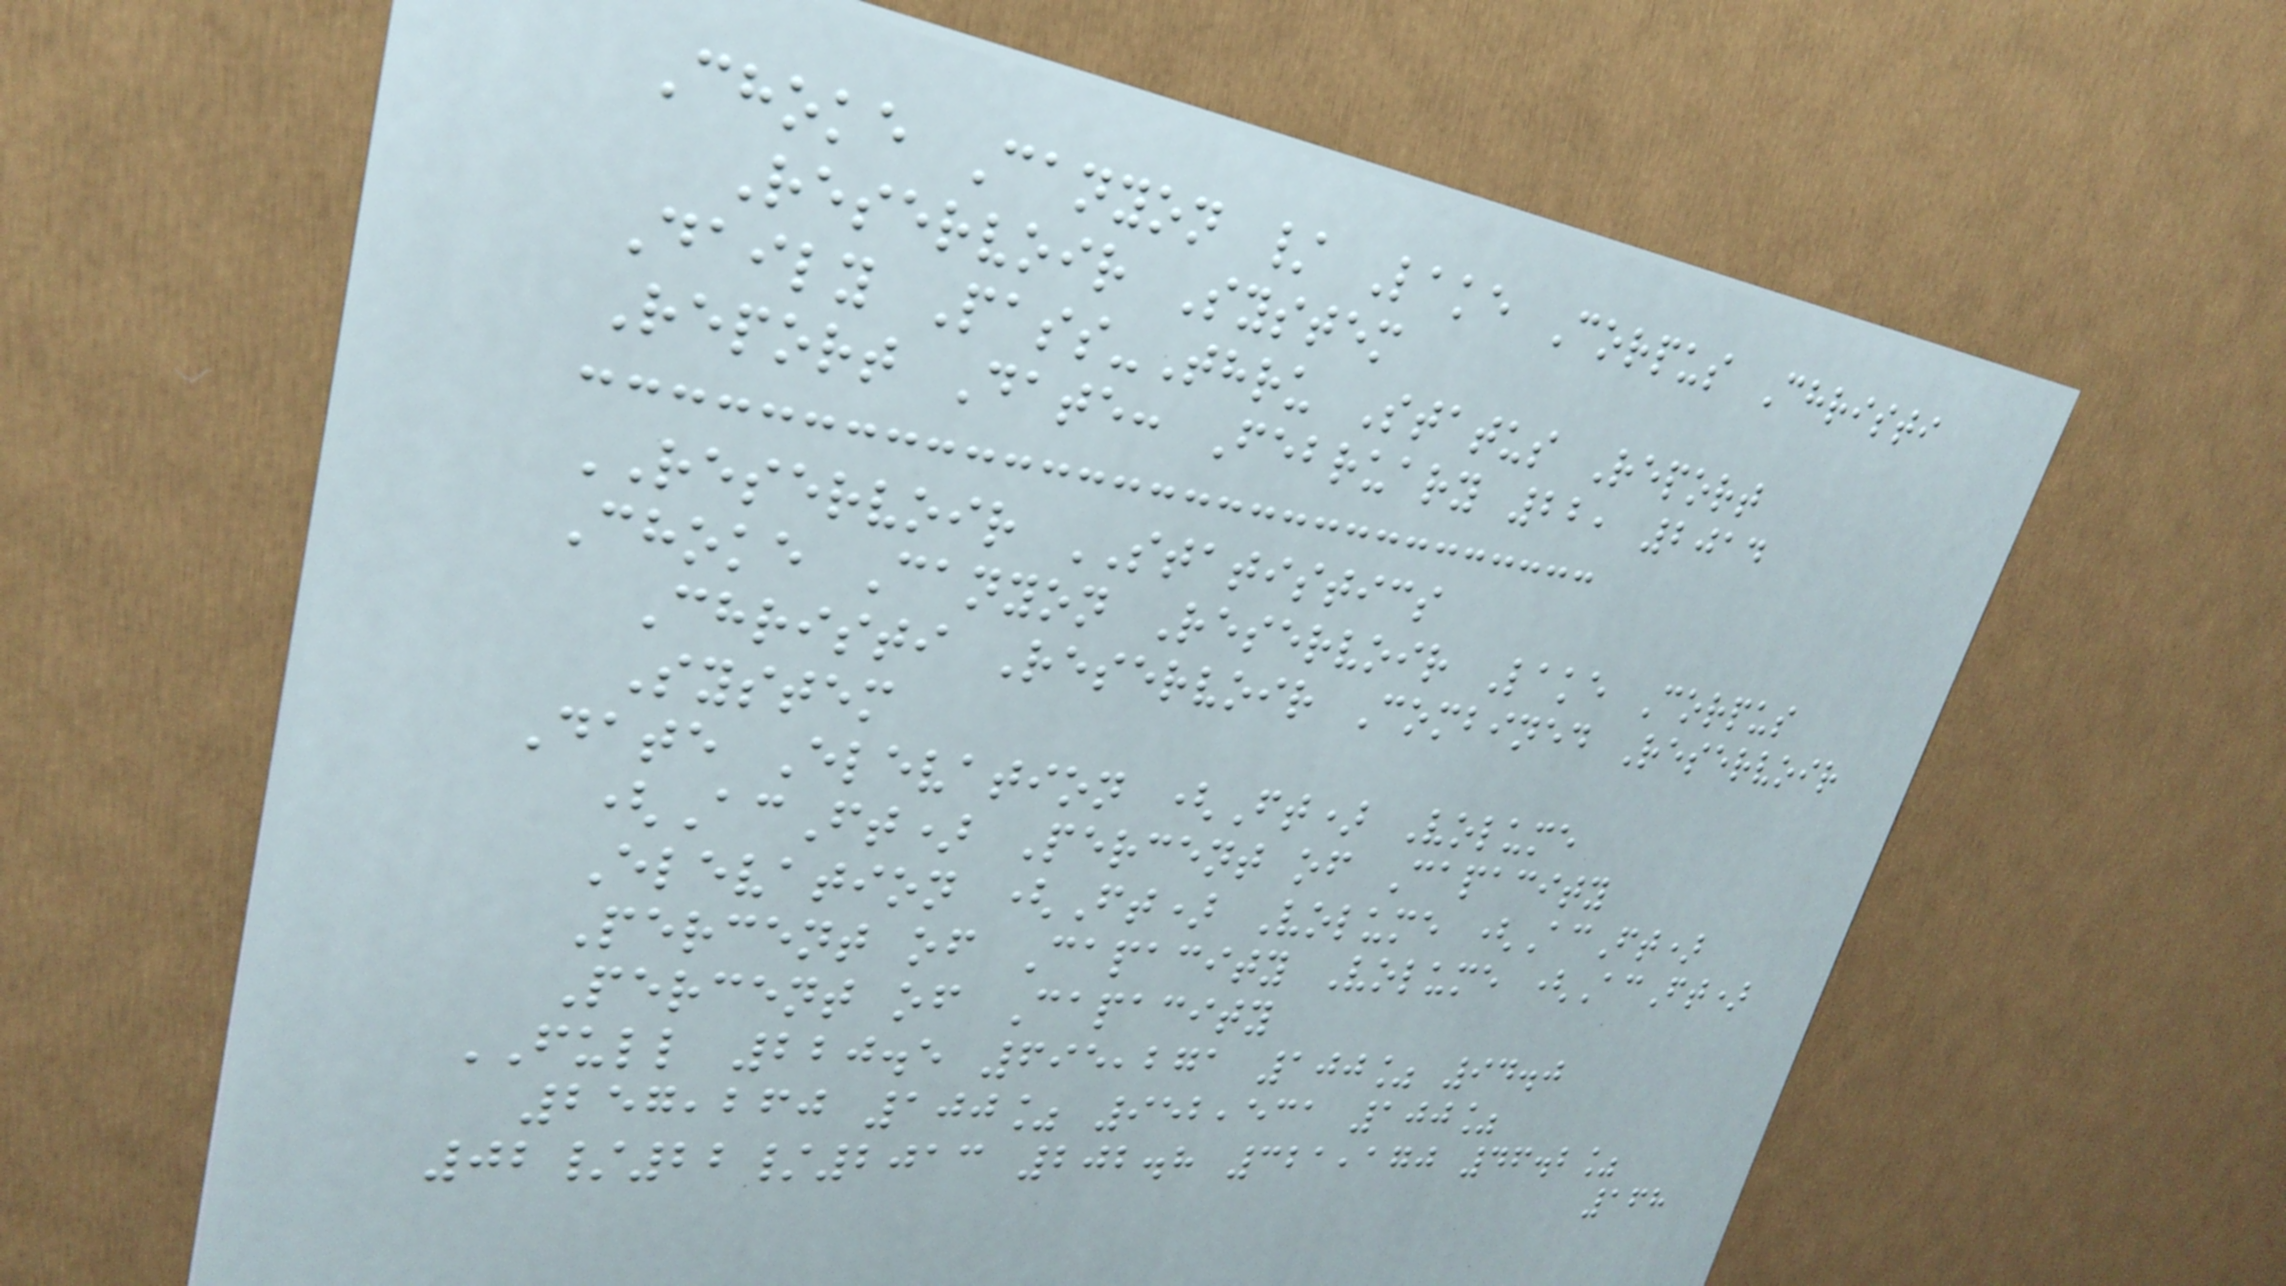Choke Canyon / Lake Corpus Christi
Reservoir System
Daily Pass-Thru Status Report
Report Date: February 22, 2014
RESERVOIR STATISTICS
Choke Canyon Reservoir Lake Corpus
Christi Reservoir Combined Reservoir
System
Date Elevation (Ft) Volume
(AcFt) Percent of Capacity
Elevation (Ft) Volume (AcFt)
Percent of Capacity Volume (AcFt)
Percent of Capacity
FULL 220.5 695,271 100% 94.0
257,260 100% 952,531 100%
02/22/2013 202.8 321,170 46.2%
168
